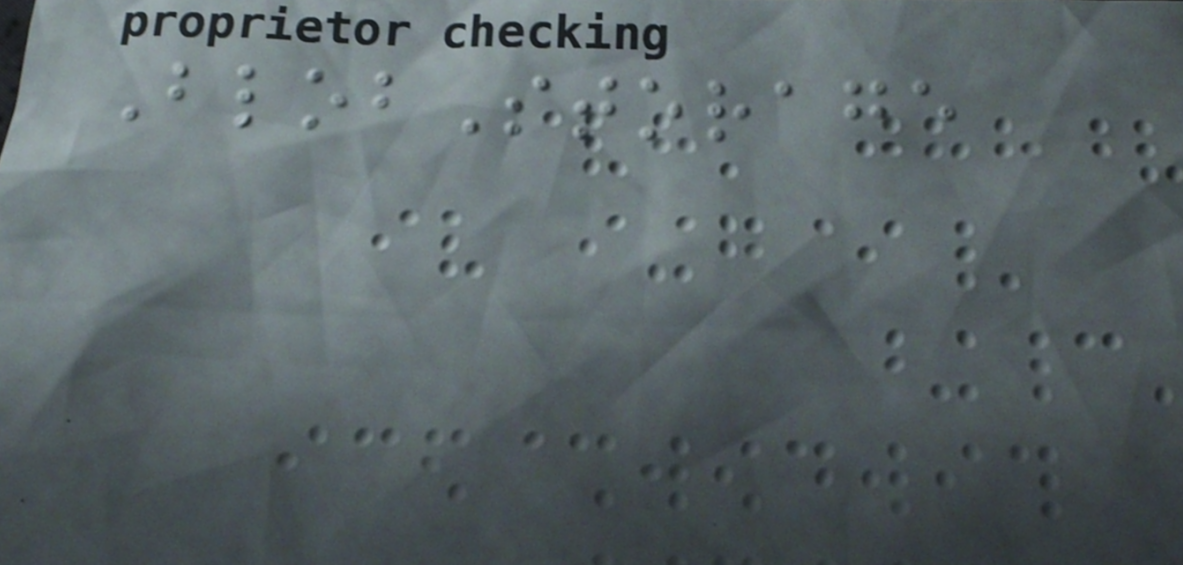BlobStorage
